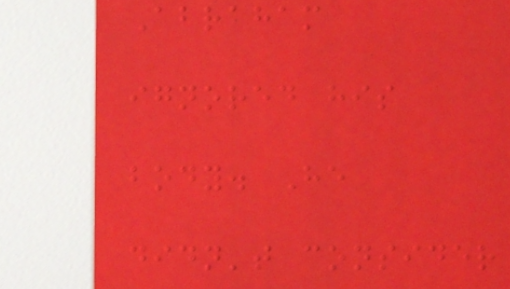Abraham
ignored his
body. He
didn't consider
